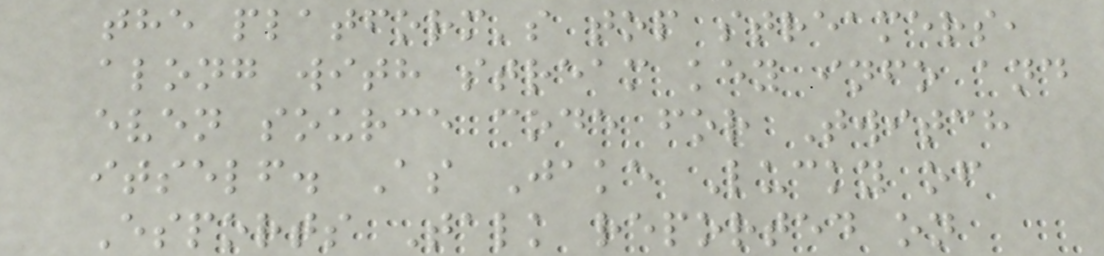the platform's top streamers,
along with stream key info and
even source code for Twitch
itself. As Jake Lucky of
Esports Talk reported on
